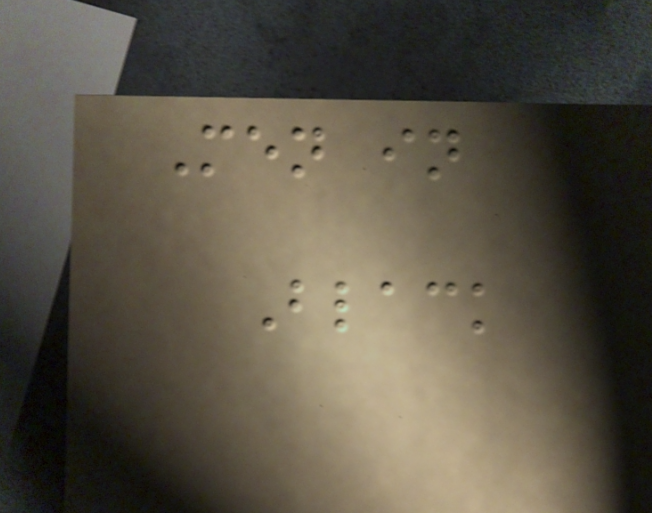Men in
Black
